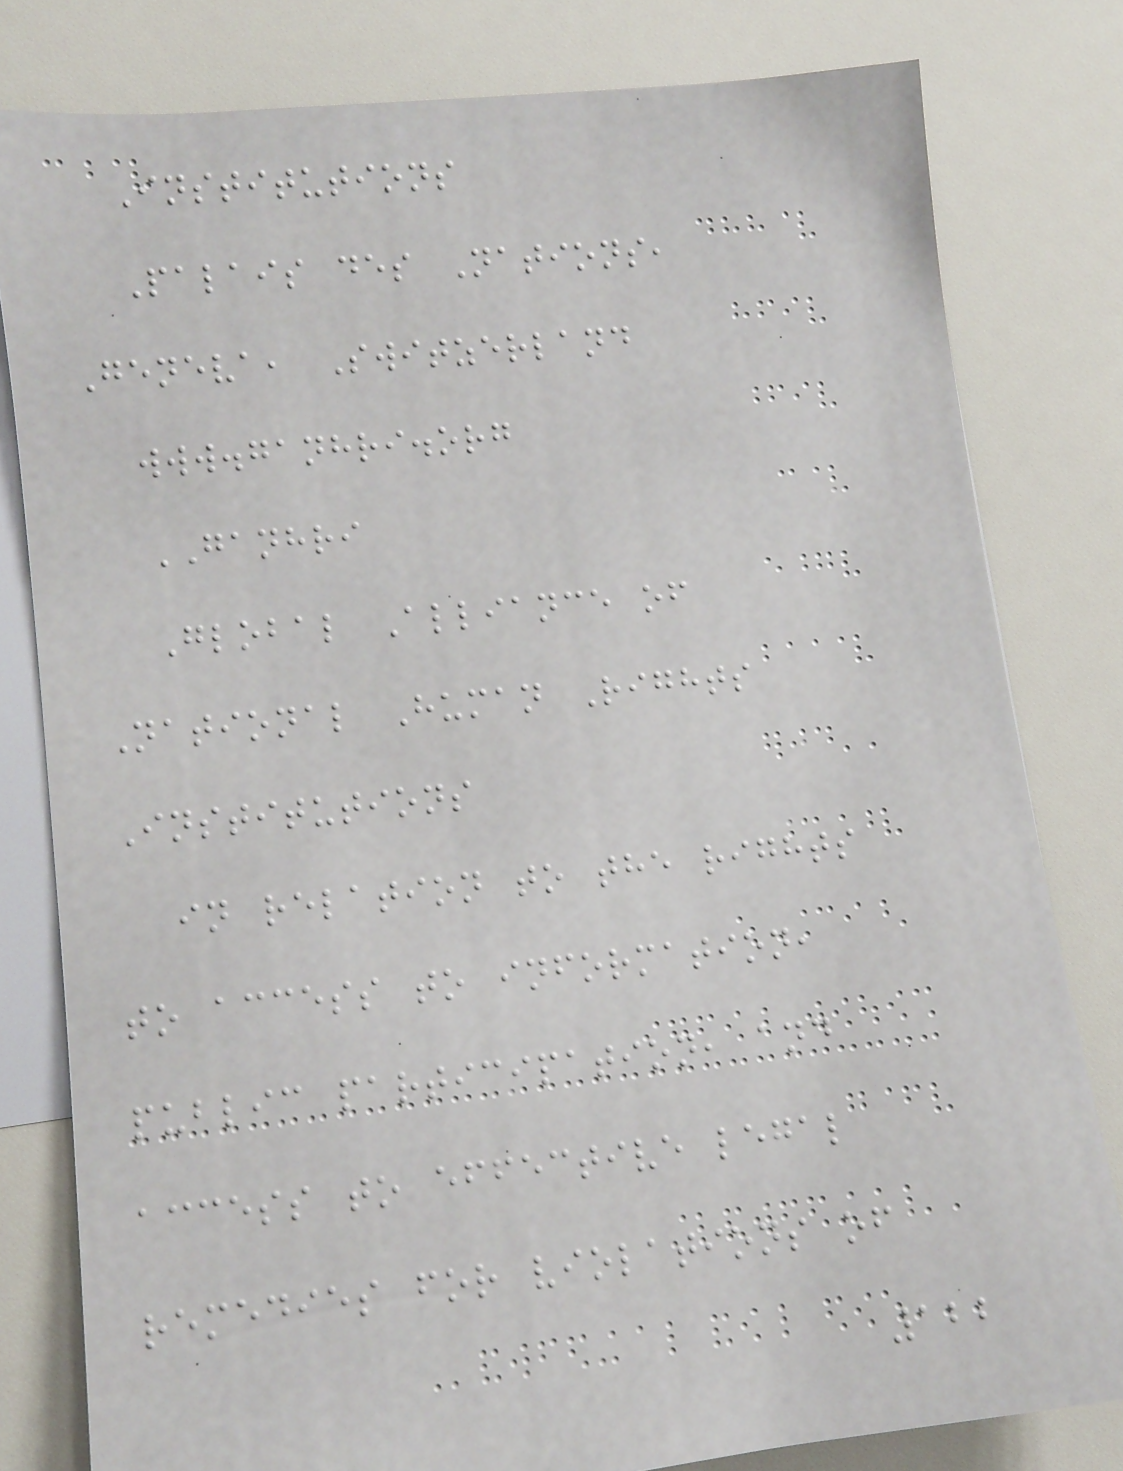Institutions
Palais des Nations,
Geneva, Switzerland
www.ganhri.org
GANHRI
Global Alliance of
National Human Rights
Institutions
in relation to the rights
to access to information,
public participation, and
access to effective legal
remedies for violations of
122
